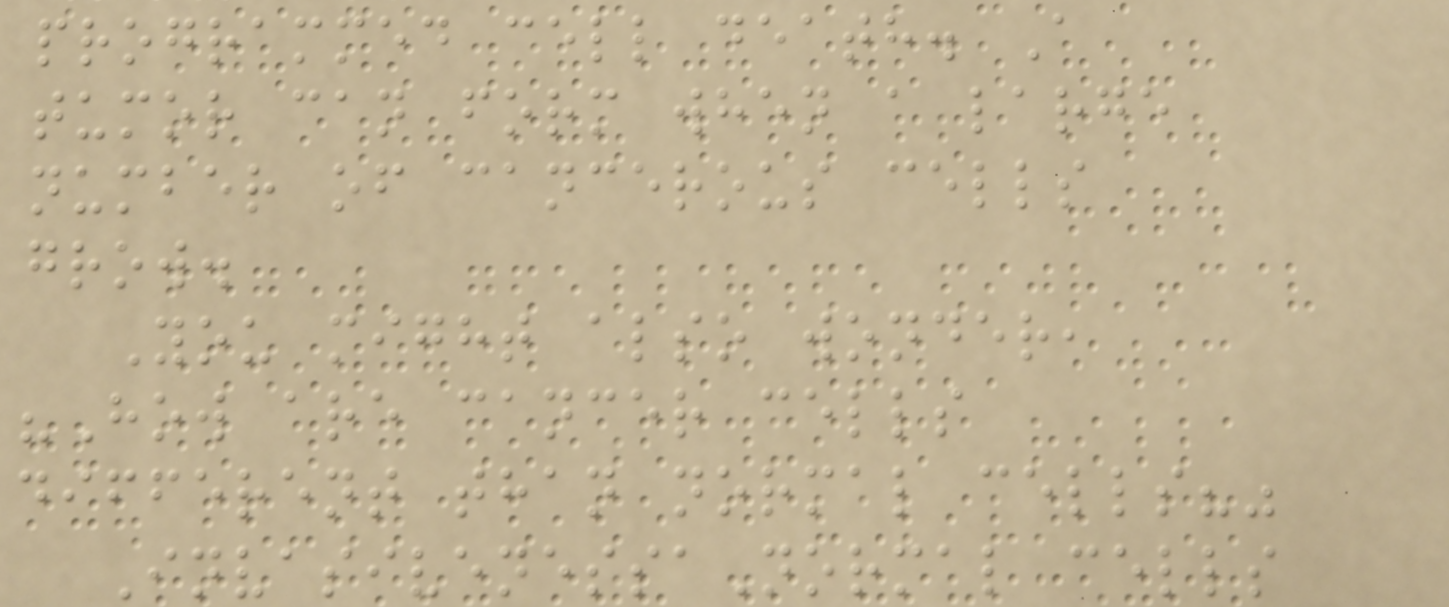programmed cell death. A
tumor can form when a large
number of cancerous cells
grow.
You might also wonder,
"How are cancer cells
different than normal cells?"
InvasivenessaNormal cells
